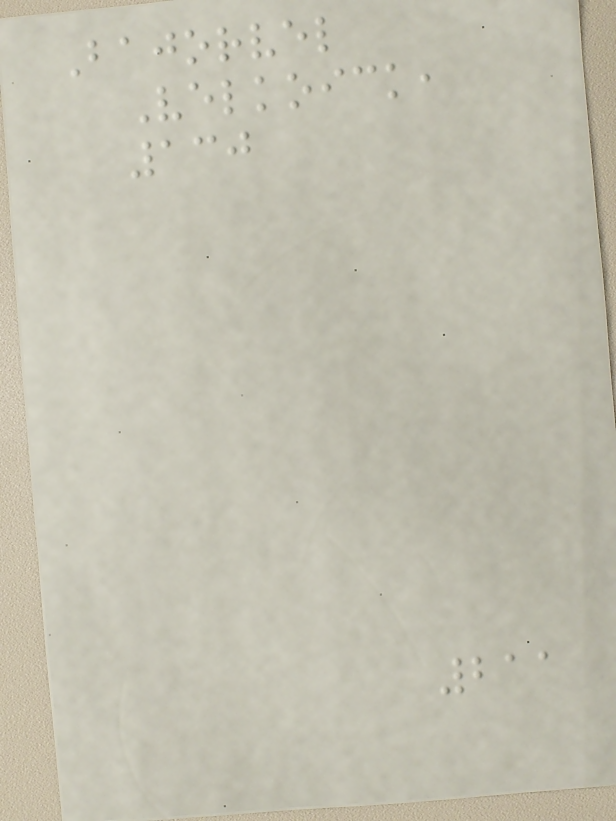Bajorvel
Velkoick,
130
211
